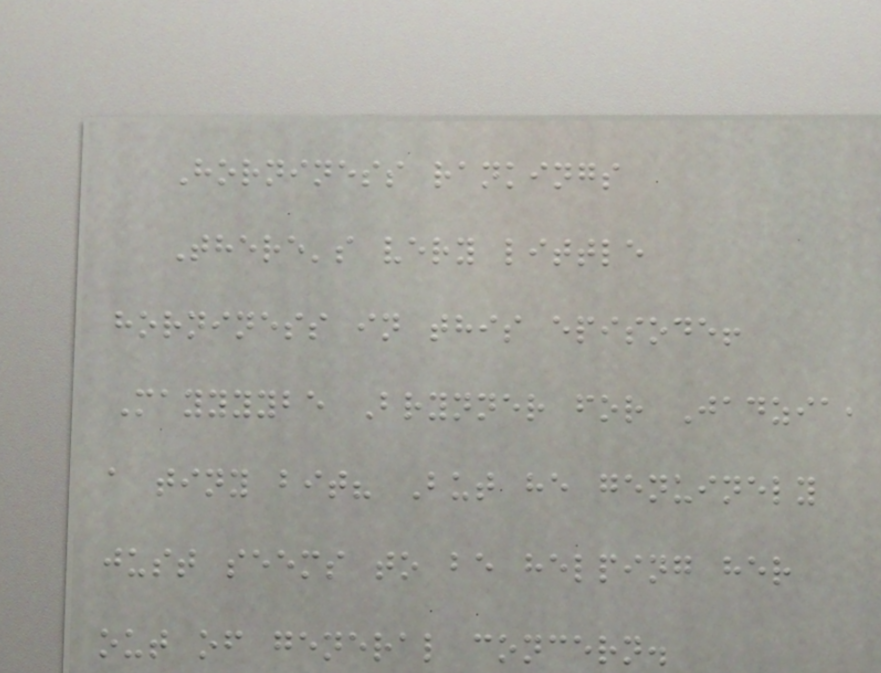Horniness rankings
There's very little
horniness in this episode!
Mayyyybe Brynner for Jadzia,
a tiny bit? But he genuinely
just seems to be helping her
out of general concern.
